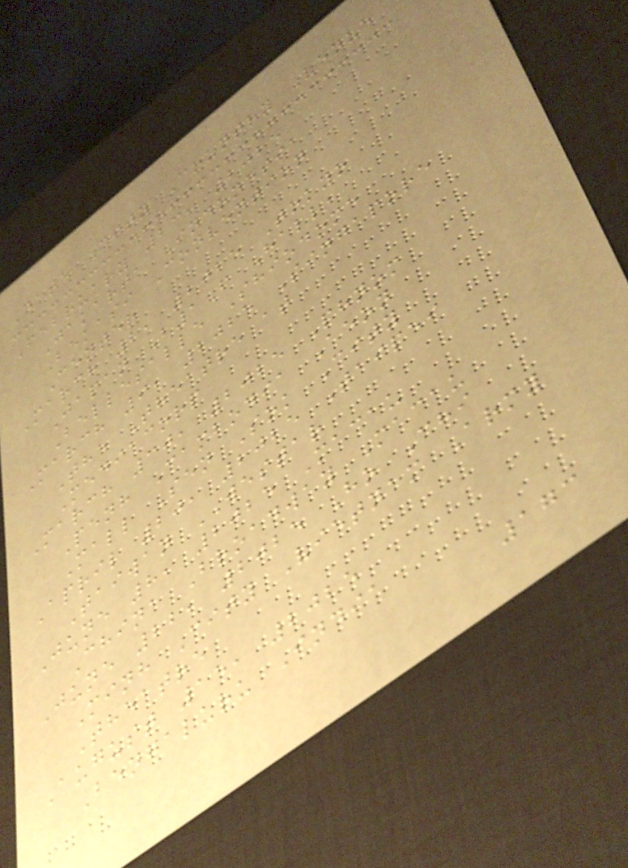Date City Country Venue
February 23, 2025
Jakarta Indonesia
Bekasi Convention
Center
March 2, 2025 Tokyo
Japan B1F Hall,
Bellesalle Shiodome
March 9, 2025 Singapore
The Theatre at
Mediacorp
March 30, 2025 Phnom
Penh Cambodia Aeon
Mall Sen Sok City
April 20, 2025 Taipei
Taiwan WESTAR
June 8, 2025 Macau
China Broadway Macau
June 22, 2025 Ho Chi
Minh City Vietnam Army
Theatre
August 15, 2025
Bengaluru India
173
